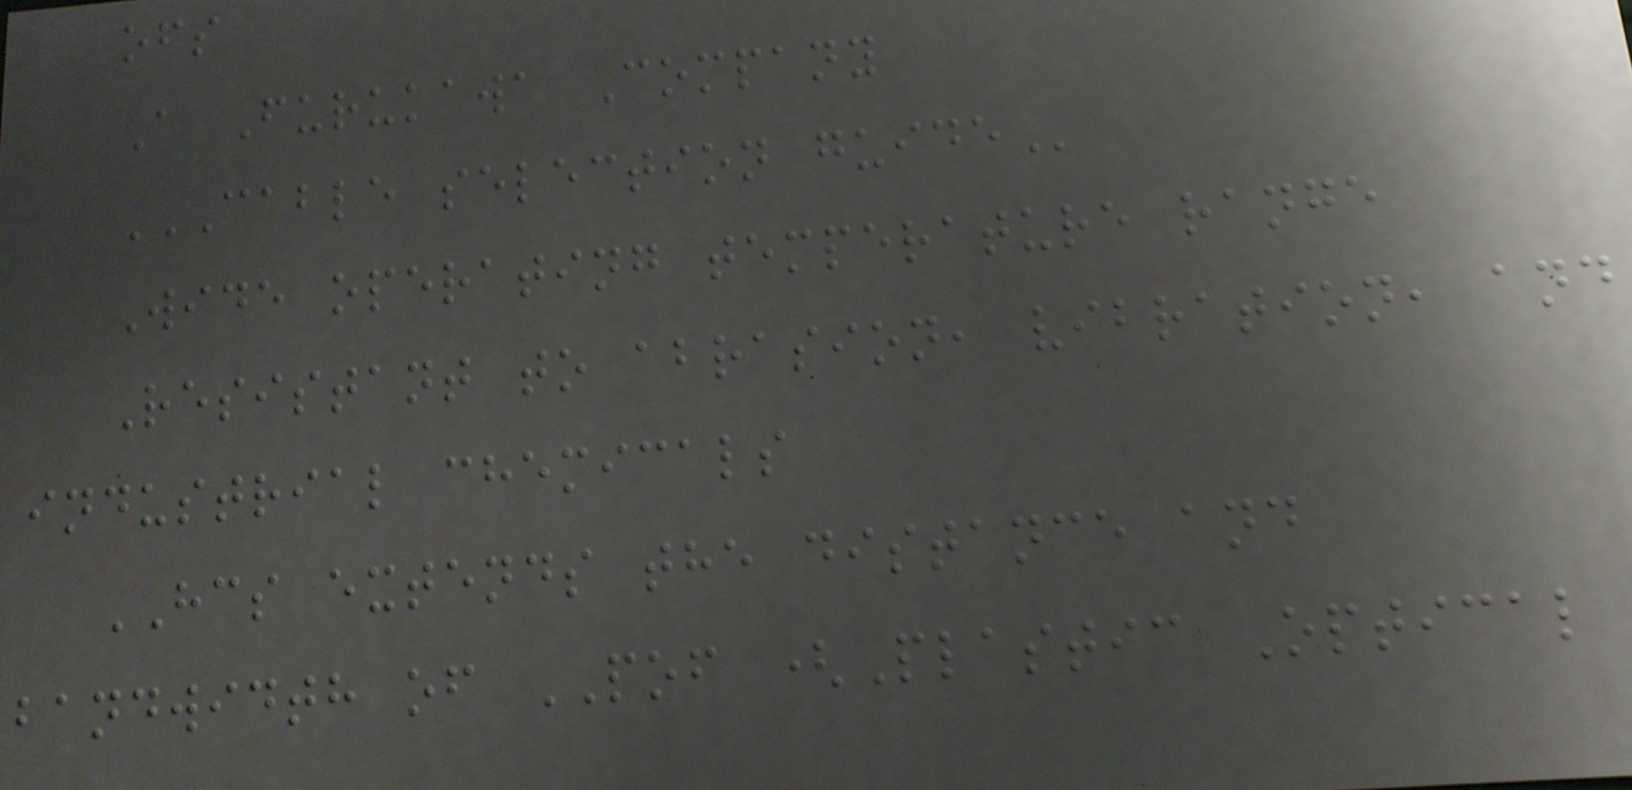ofs
A Furukawa Company
CABLE SELECTION GUIDE
Wide operating temperature range
Resistant to abrasion, vibration, and
industrial chemicals
HCS extends the distance and
bandwidth of POF (Plastic Optical
